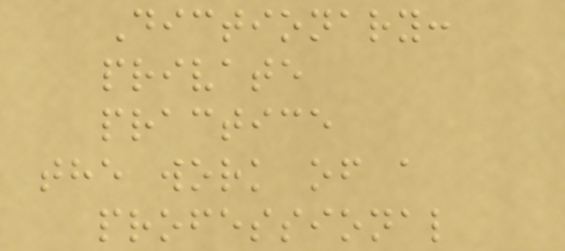Dictionary:
private
practice
the work of a
professional
